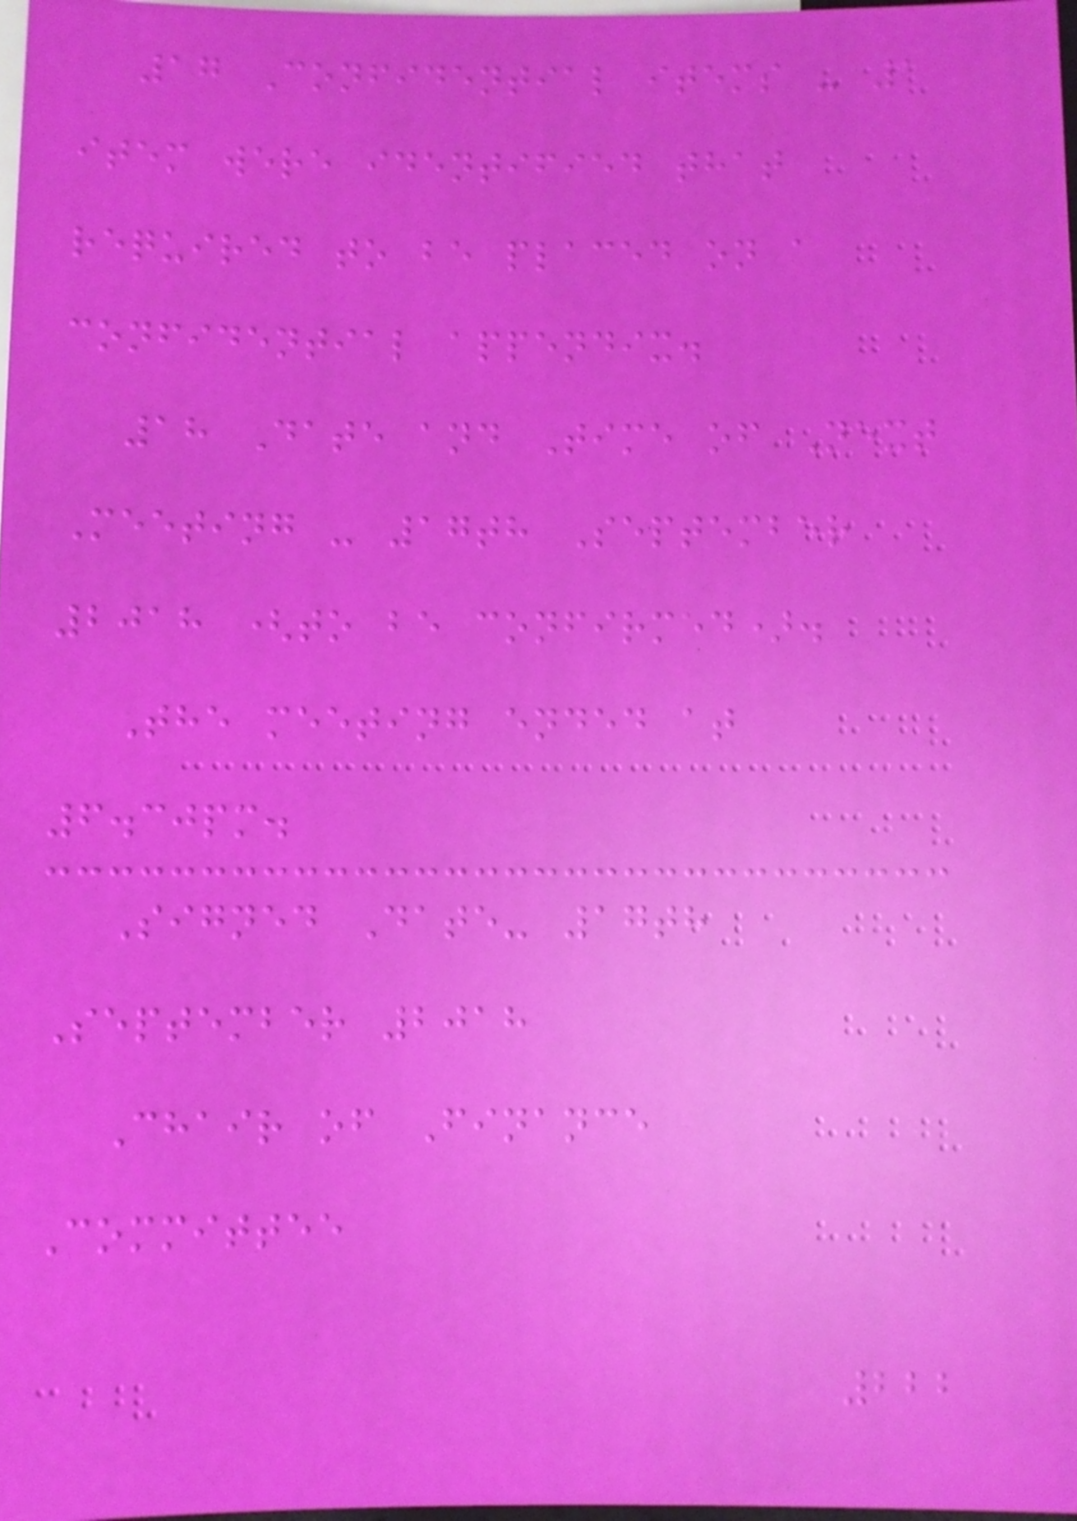17 Confidential items - 1
item were identified that
required to be placed on a
confidential appendix.
18 Date and Time of Next
Meeting - 17th September
2018 (to be confirmed).
The meeting ended at
6.30pm.
Signed Date- 17th
September 2018
Chair of Finance
Committee
222
